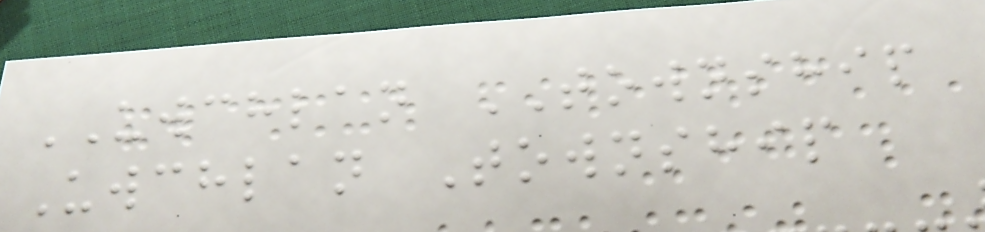UWCHLAN TOWNSHIP
Uwchlan Township
